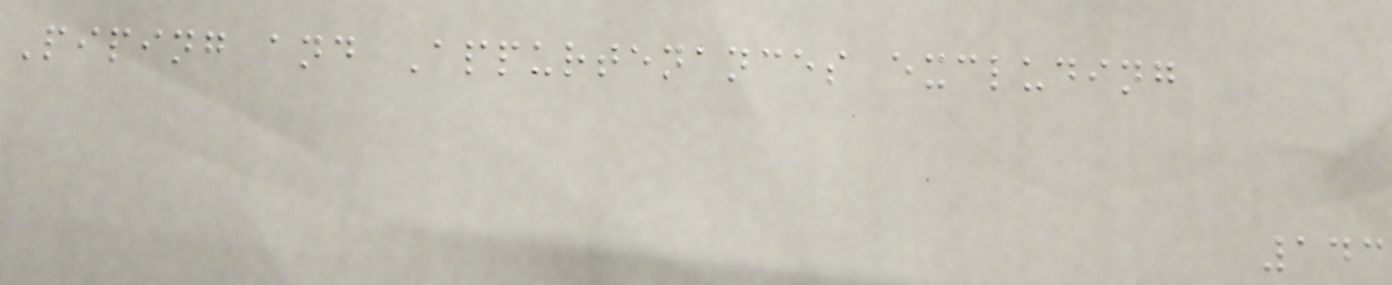Piping and Appurtenances excluding
143
